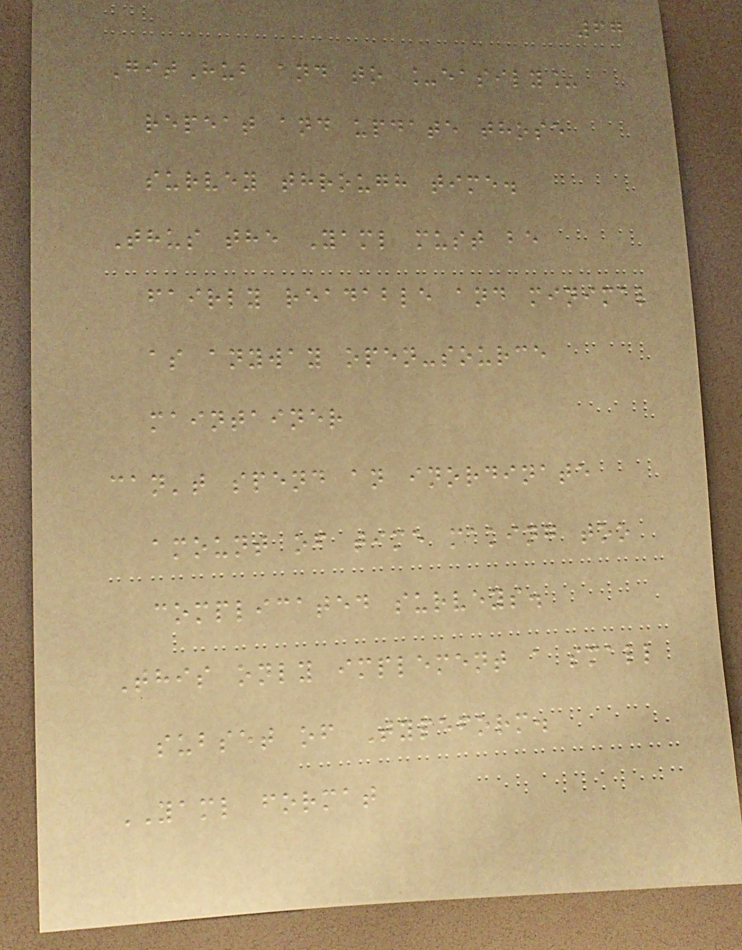67
GitHub and to _easily_
repeat and update those
survey through time.
Thus the Yaml must be
fairly readable and minimal
as anyway open-source
maintainer
can't spend an inordinate
amount of time making too
complicated surveys.
This only implement a small
subset of Typeform.
YAML format
